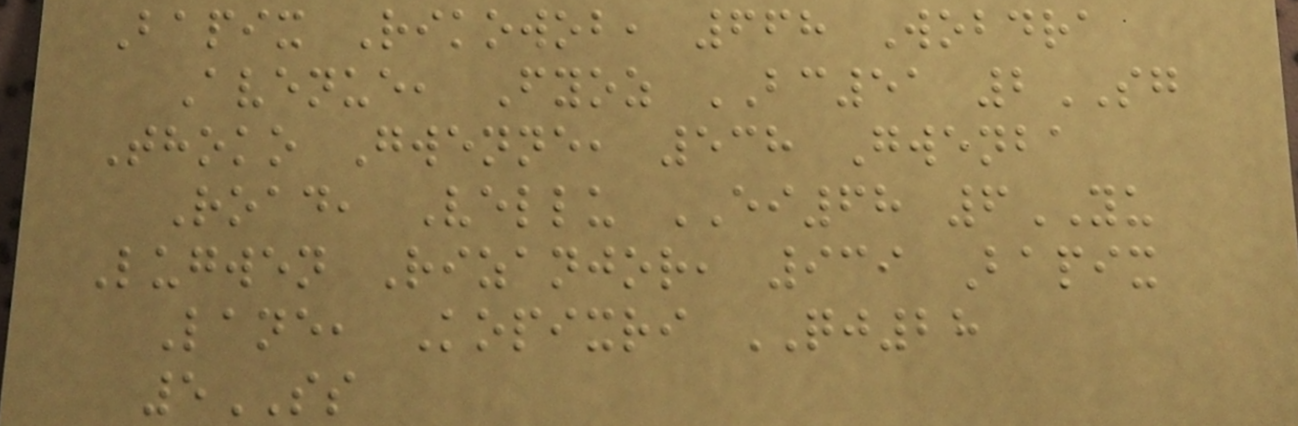Bapix Rikowob, 668 Wobdra
Avenue, Fyoz BC51 2SG
Thoko Gwenne, 538 Gwenba
Road, Vellu EI68 6YU
Lugwen Rizanjor, 939 Bapix
Lane, Kopixri QJ28
5SS
